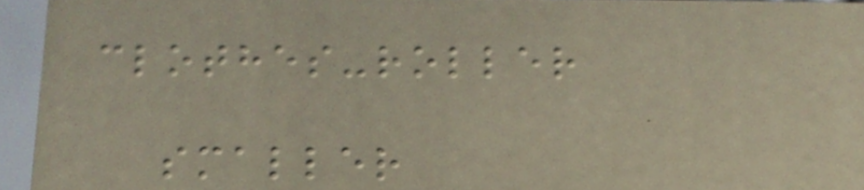clothes-roller
smaller
